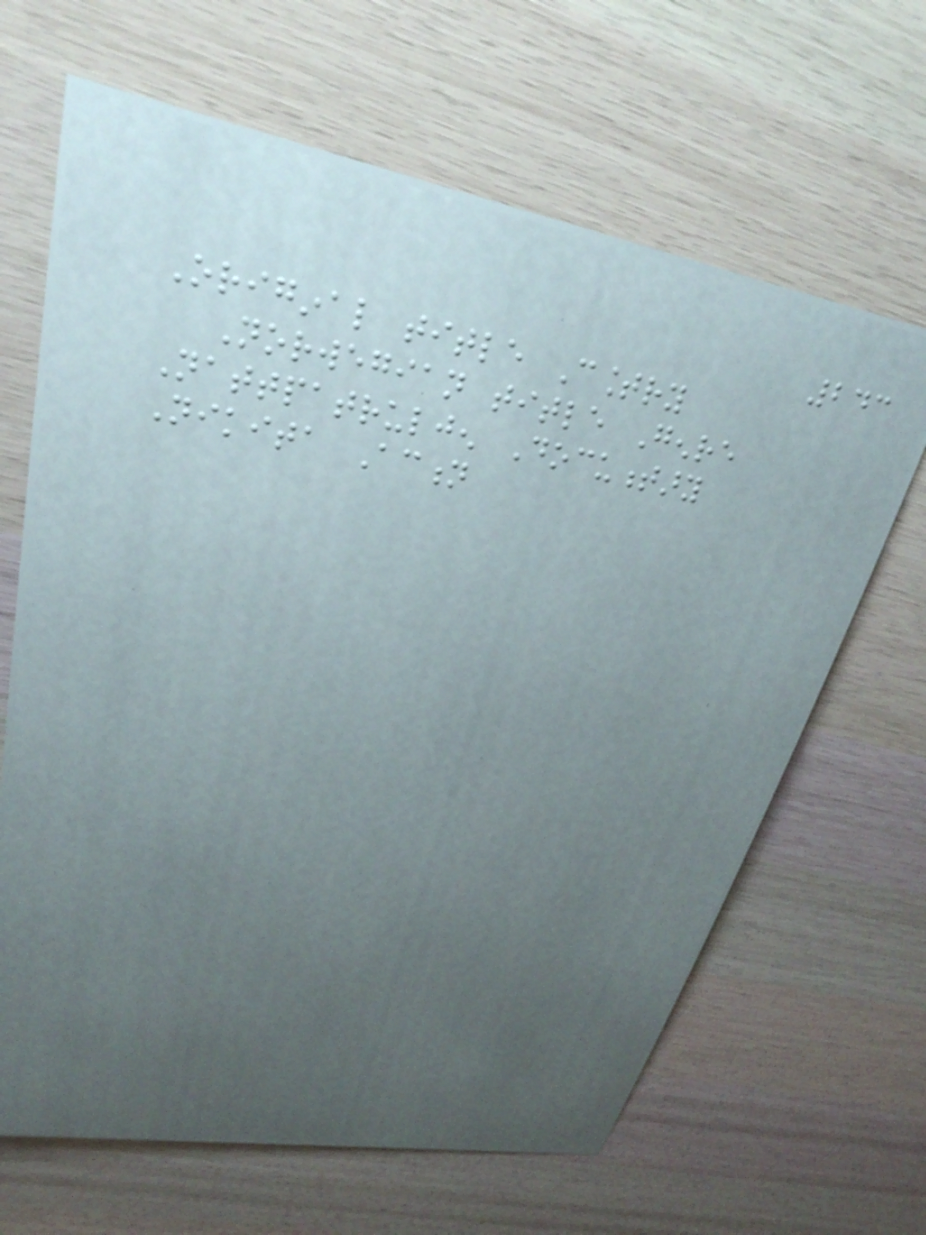243
Original title Country
Norwegian title Genre
Nattpatruljen Documentary
Nikita Action
